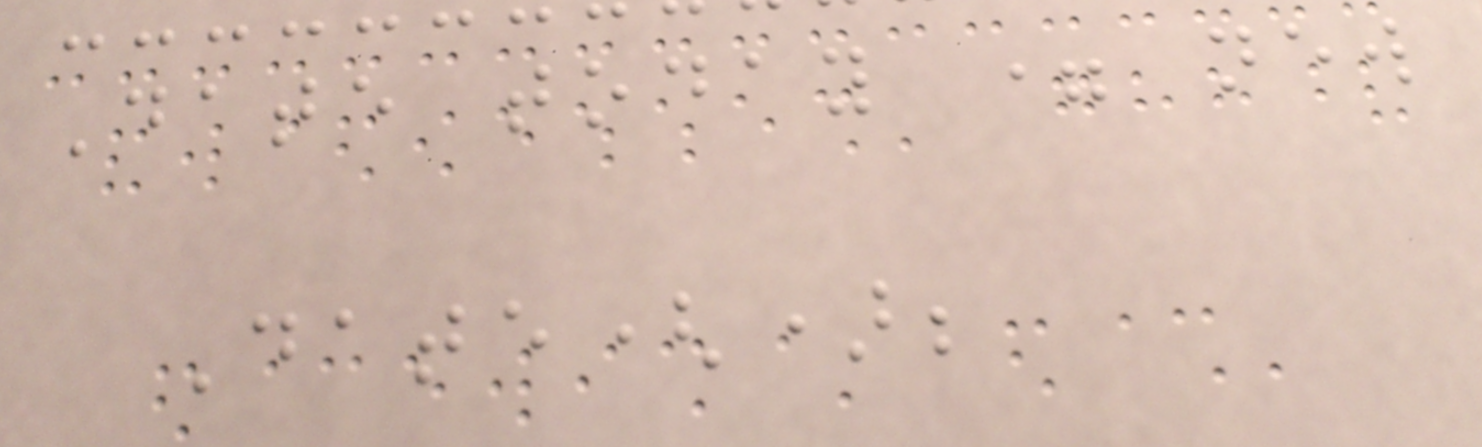Date today = new
Date();
